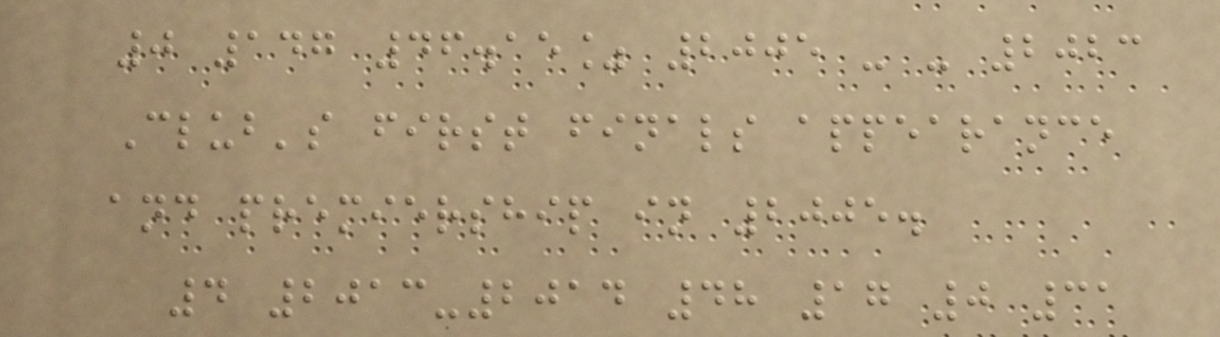0 147 46.15% 2005 - - 2023
Club's first finals appearance
and premiership in 2005.
4 2013-2014 48 17 0 31
